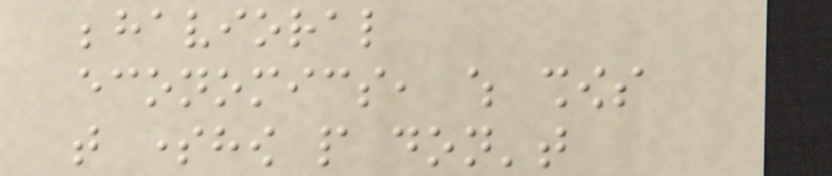behavioral
economics, which shows
that somehow people don't
